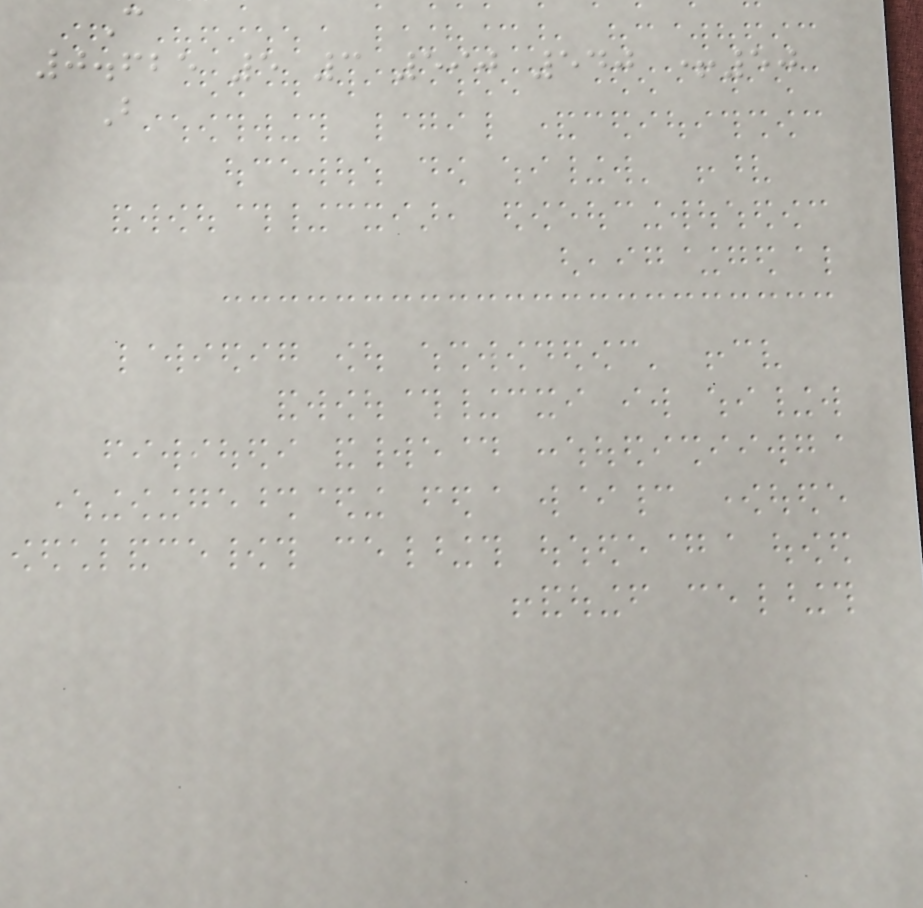C
0.625 5 3 590 540 +50
B
